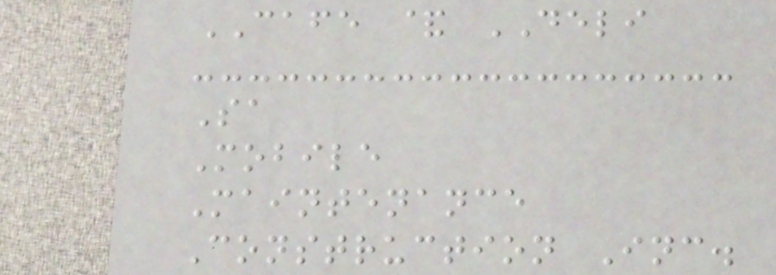CAFE & DELI
Sa
Mobile
Maintenance
Construction Inc.
